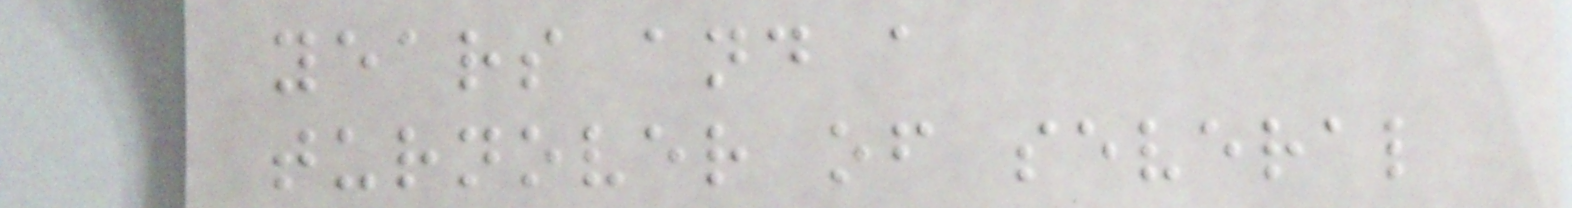years and a
turnover of several
